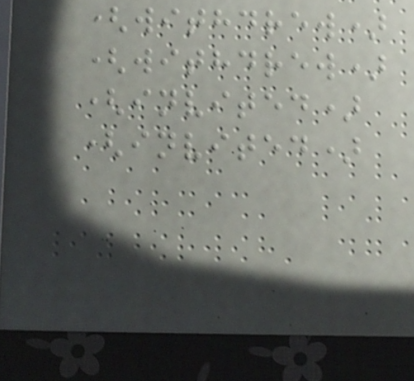(withdrew)
(withdrew)
(invited)
(invited)
